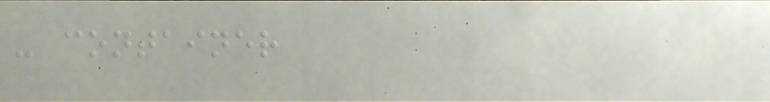- container
